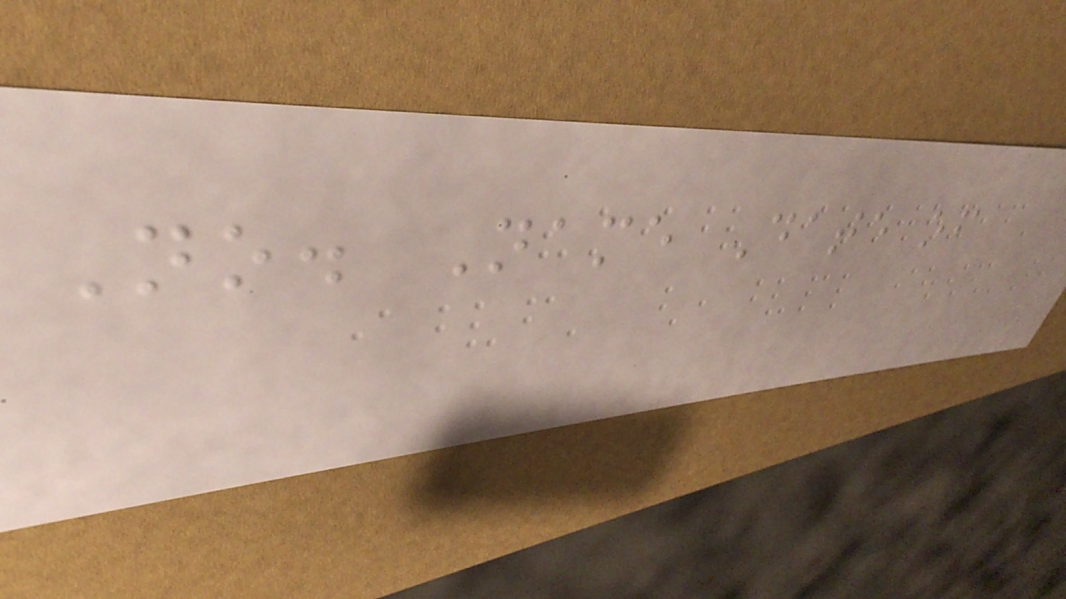No. Name Date of
